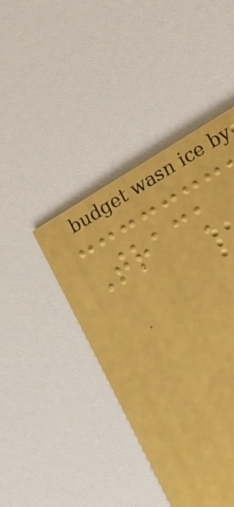Track
